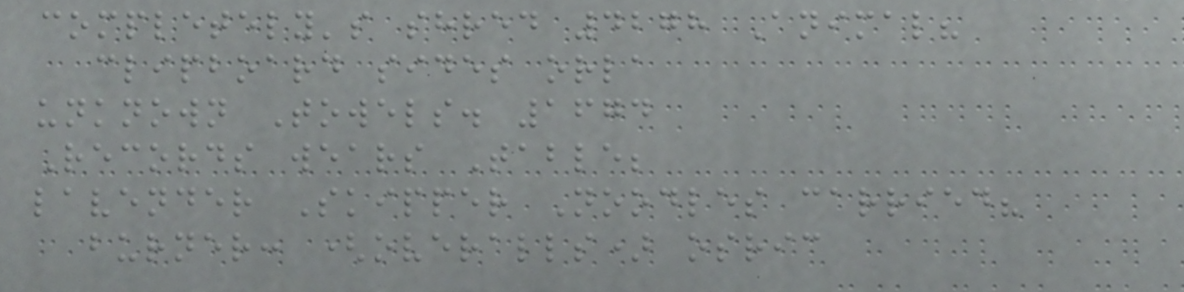completely's shred 4278 Animal?
clipboard sides orla
unknown Towels. 1674
Records wears Table;
lavender Skipper Noodles carried?
burner: (overalls) osric
